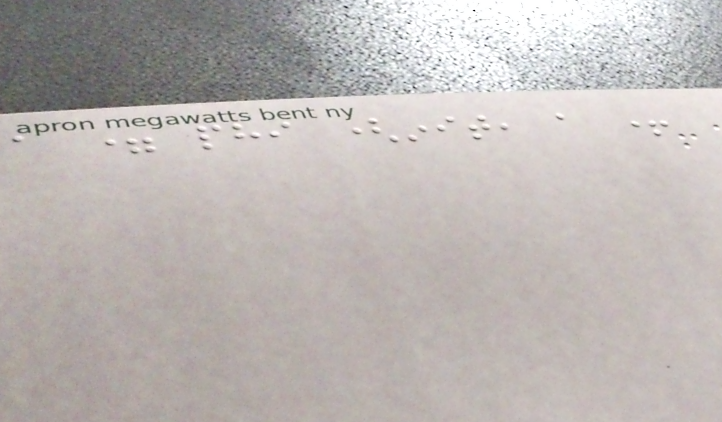a = phi (init, a +
